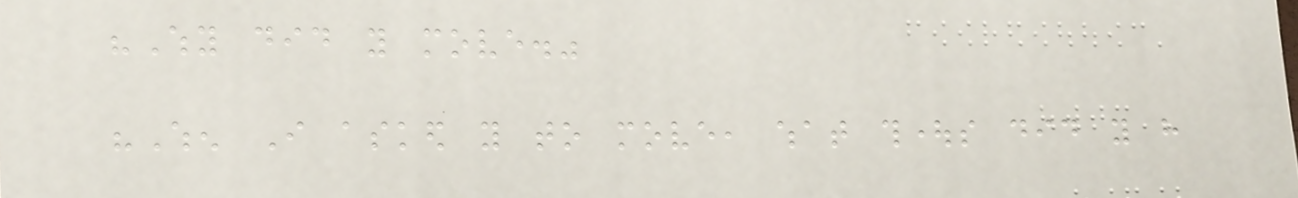"Why did you move."
"When I asked you to move, what thoughts did you have
